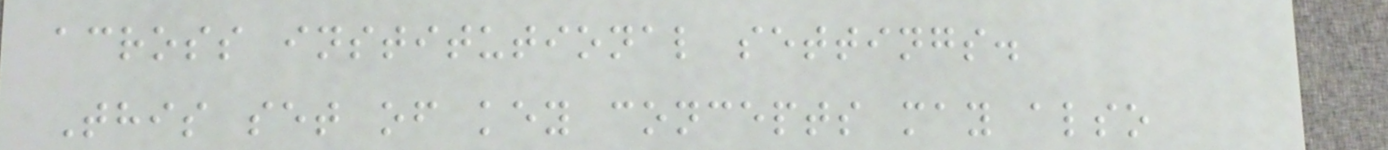across institutional settings.
This set of key concepts may also
